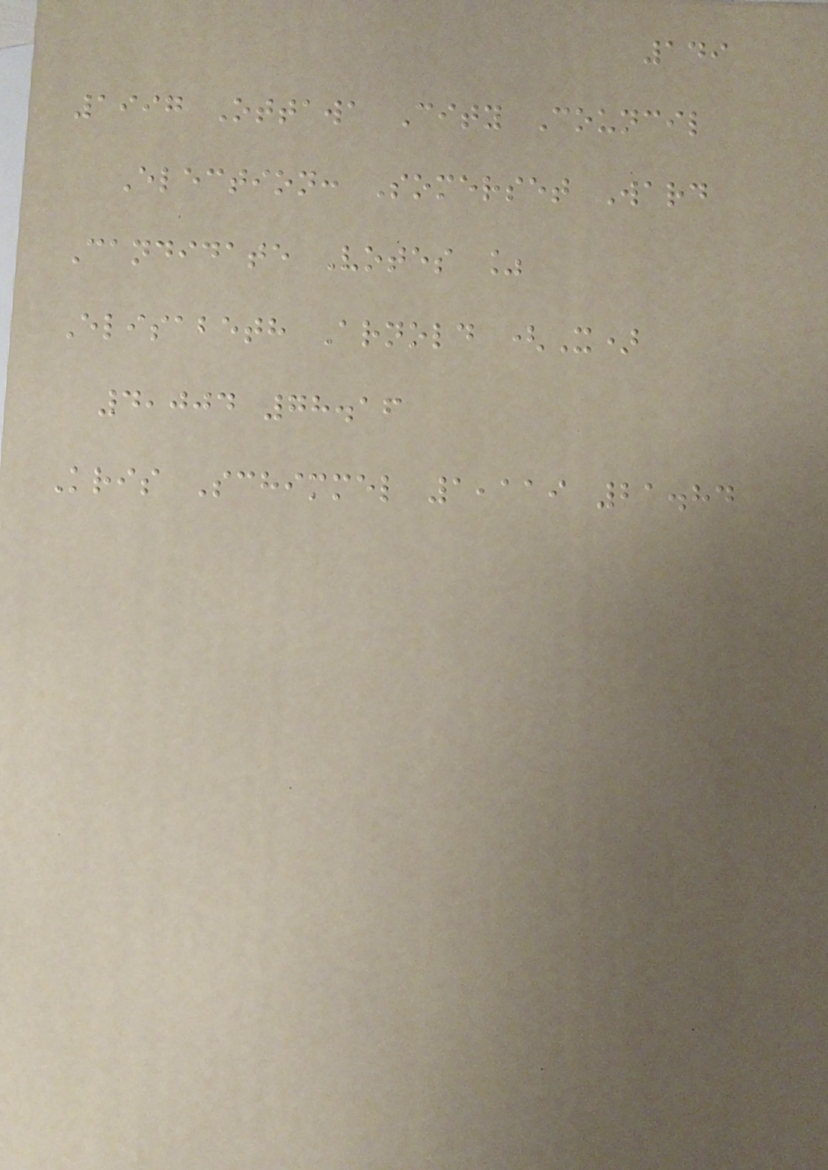149
1997 Ottawa City Council
Election: Somerset Ward
Candidate Votes %
Elisabeth Arnold (X)
4,004 78.16
Kris Schimmel 1,119 21.84
